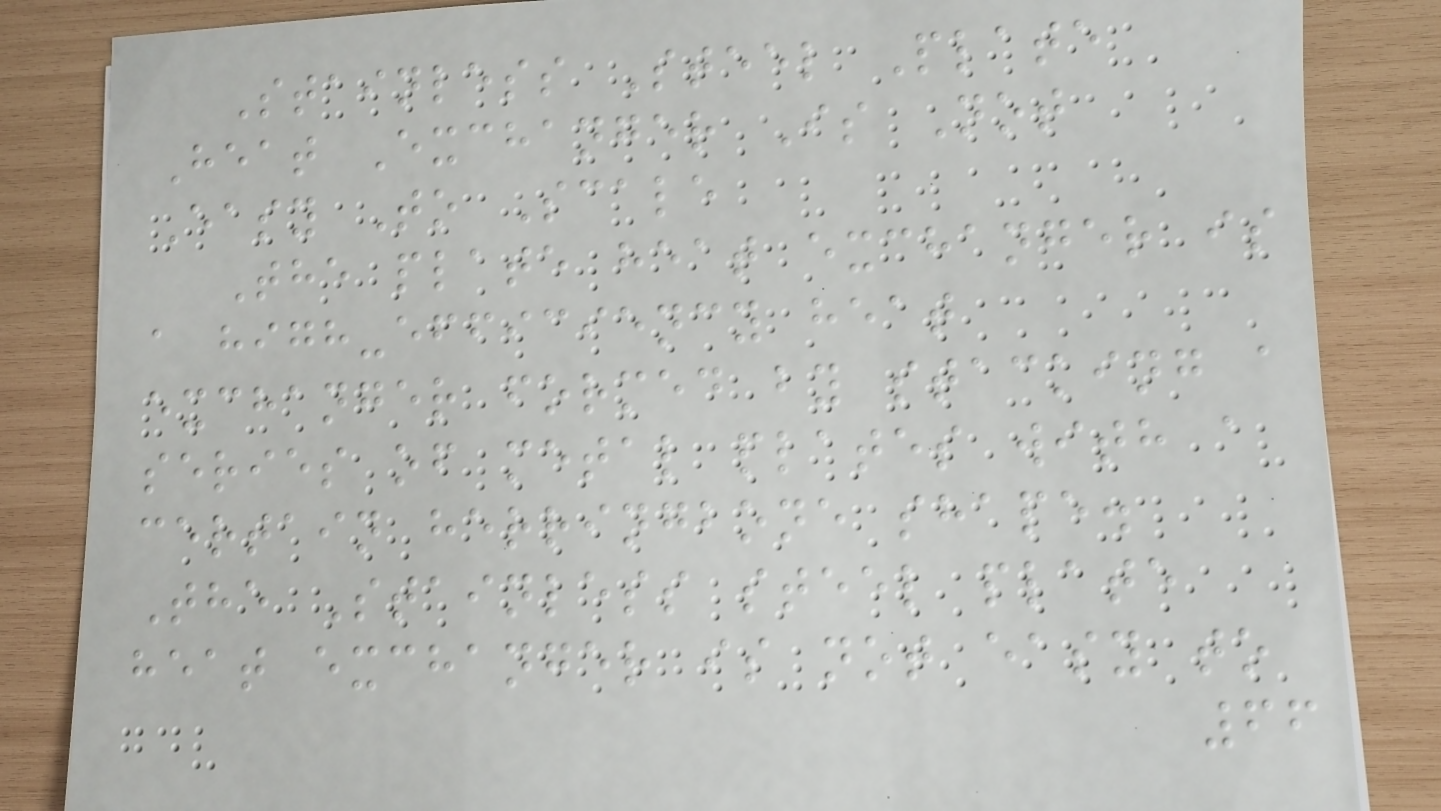Stainless Steel Plate
Heat Exchanger Is Not
Easy To Scale
The plate heat exchanger is
a high-efficiency heat
exchanger formed by stacking a
series of metal plates with a
certain herringbone shape.
The Stainless steel plate
heat exchanger is not easy to
66
